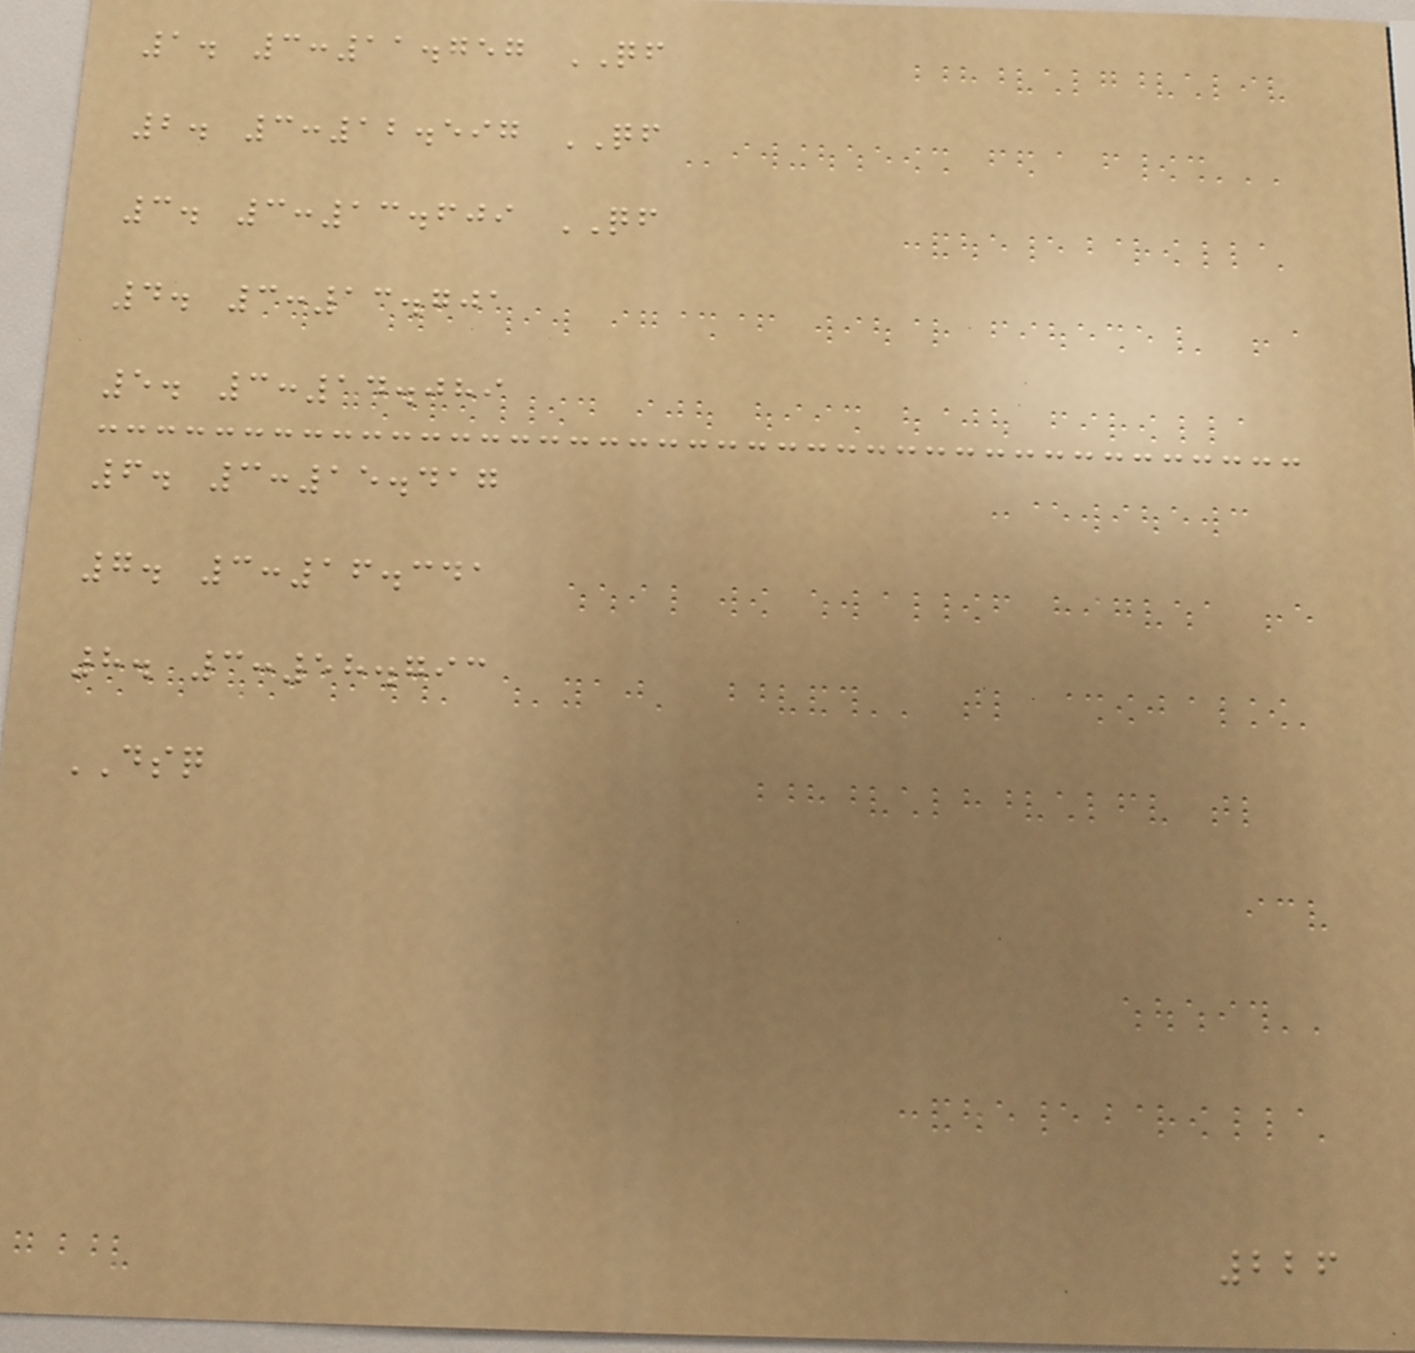1. 3:11.757 QF
2. 3:12.597 QF
3. 3:13.609 QF
4. 3:13.701
5. 3:14.089
6. 3:15.417
7. 3:16.341
8. 3:58.793
DSQ
226
